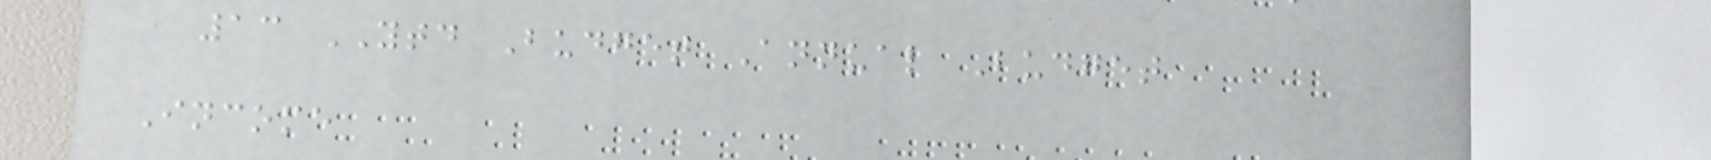13 YTD Budget Annual Budget
Income
